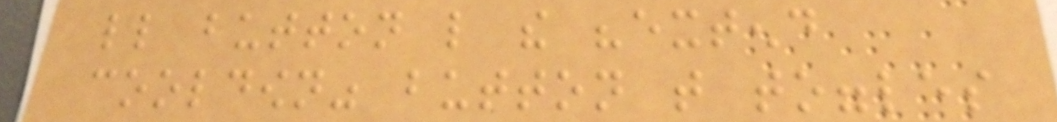little button like the "extend
cooldown" button that toggles
